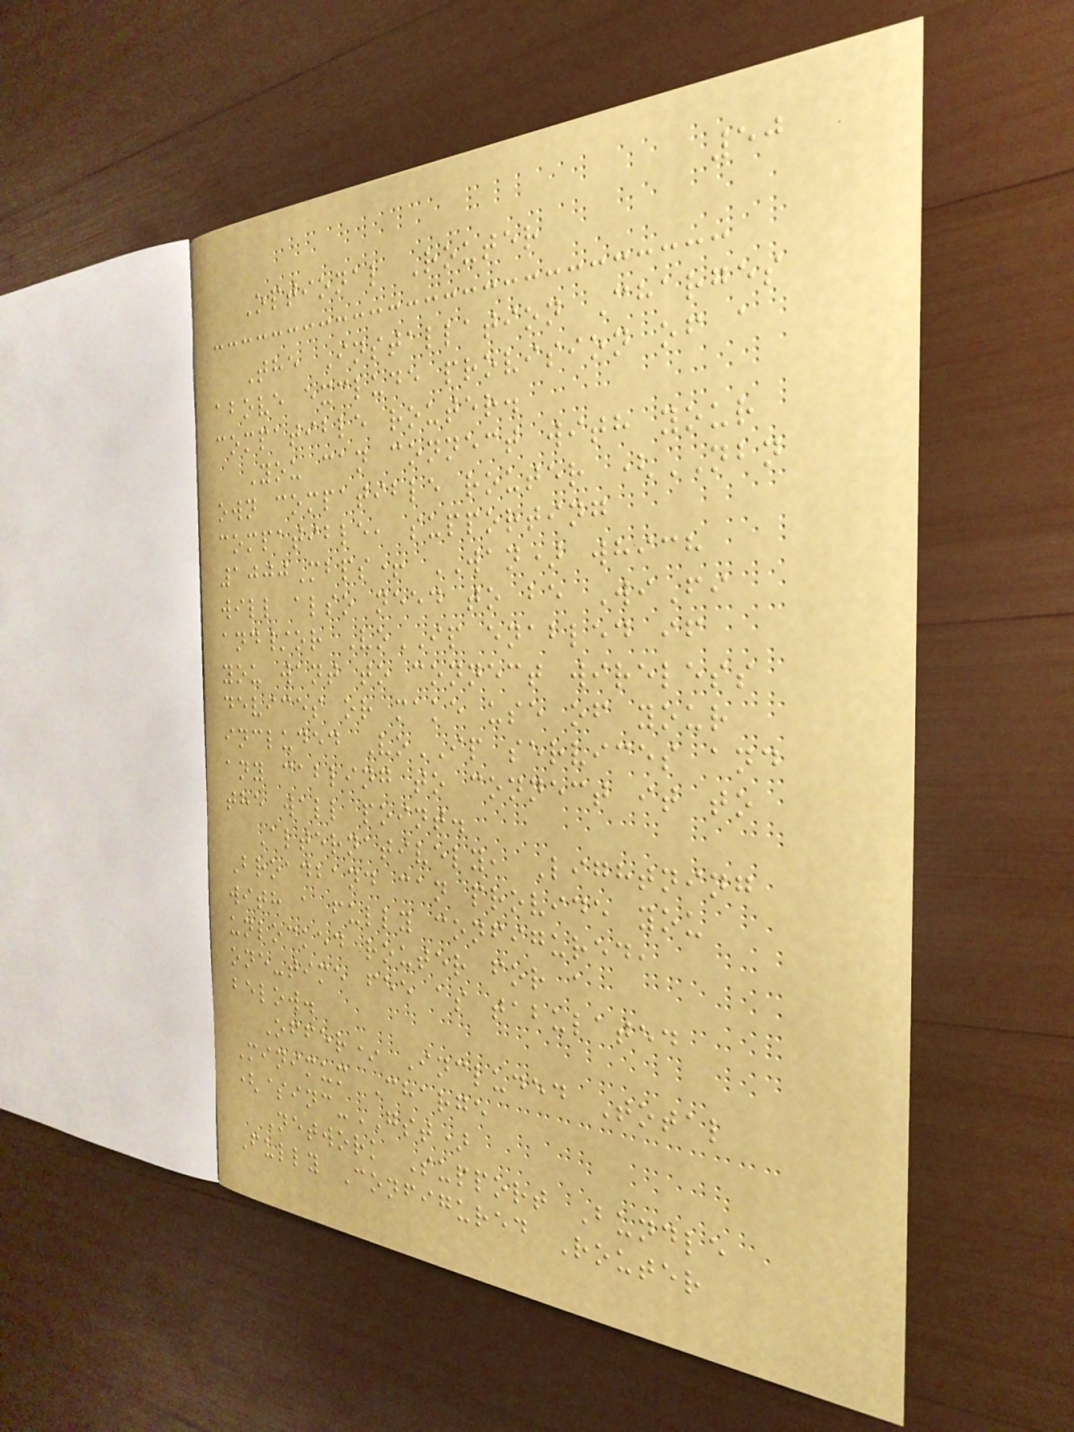50
Optional Router
The Installation Charges
above exclude provision of a
compatible router.
You can connect with your
own compatible router (NBN
compatible, supporting
1000Mbps+ WAN) which
will also need to be WiFi
and/or VoIP enabled if
you want to connect wireless
devices or make use of your
included VoIP services and
any cabling to connect it to
the wall point.
Alternatively, Lightning
Broadband can provide you
with a fully configured,
unlocked router for a
one-time fee as tabulated
below.
Offer* Included Total
Minimum Charge
($inc-GST)
Network Support Bundle
Fully Configured Router
